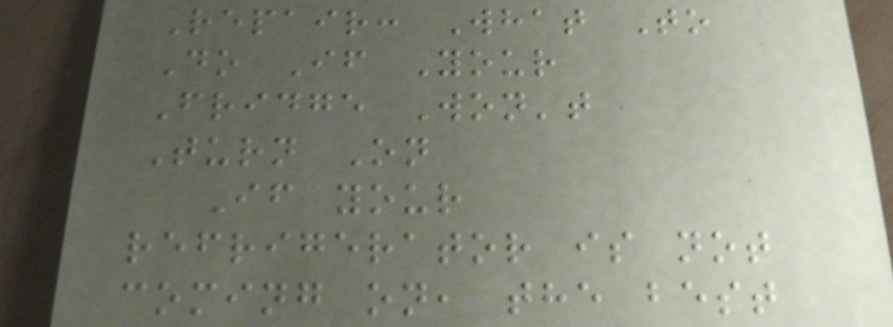Repair: What To
Do If Your
Fridge Won't
Turn On
If your
refrigerator is not
coming on, the best
